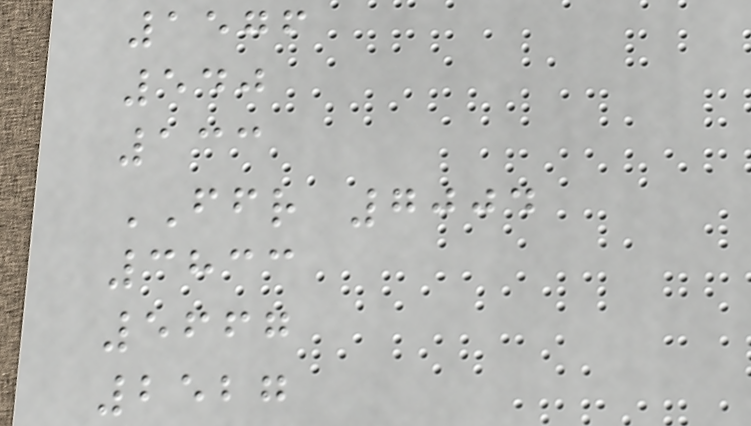1576
540
133
FFR 7004
3833
5667
2527
